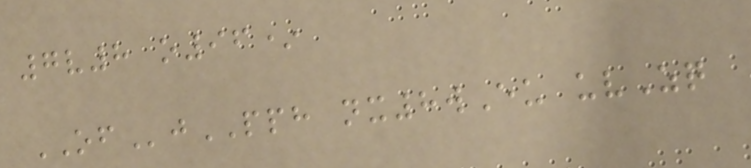7v8 o96*
OFjPPH nx8wEu uvZq
